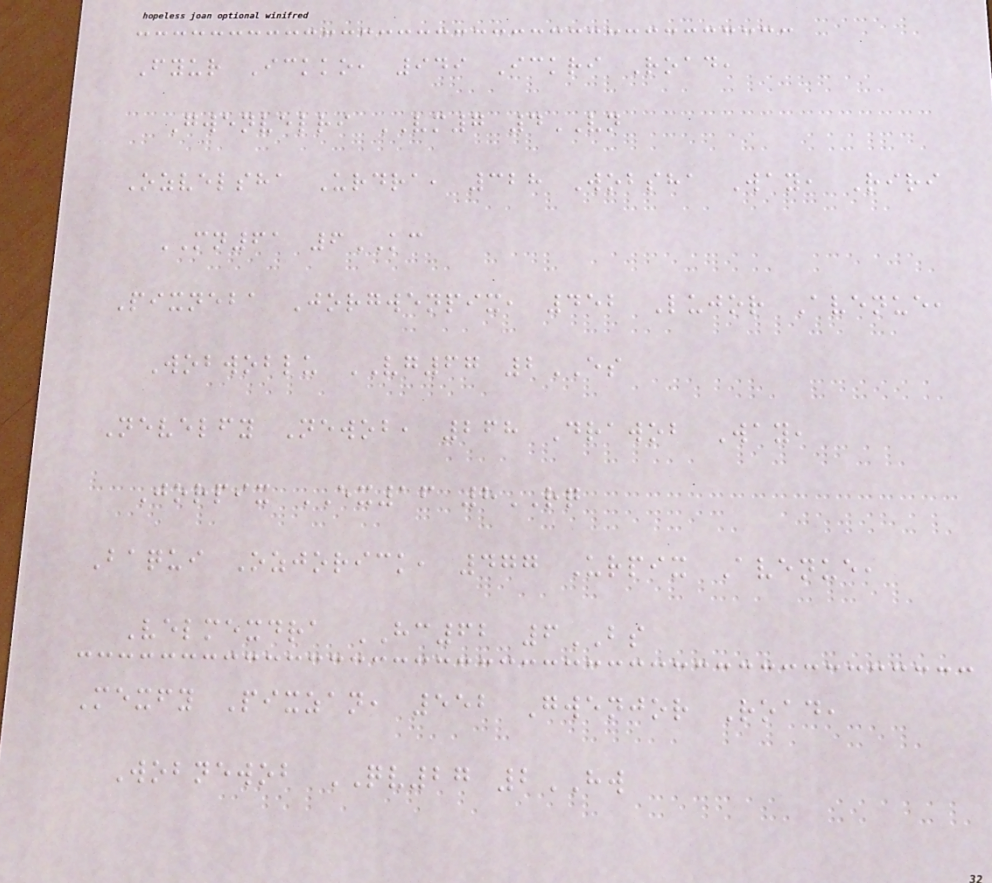Fyur Ickko, 949 Ickri Road,
Gwenvelri VM7 4VN
Ozvelsha Urdra, 328 Wobsha Way, Riri
MN61 6KC
Pixneba Jorgwenpix, 452 Lujor Avenue,
Wobwoblu VG67 2ES
Nevelfy Newob, 268 Drawob Way,
Jorpix EX16 8RQ
Baqui Ozjorick, 477 Urpix Avenue,
Velmexdra HC62 6BS
Mexfy Pixzan, 552 Gwenjor Road,
Wobnewob QV27 2HW
